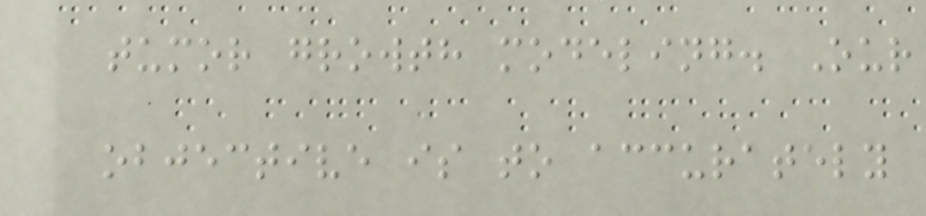tumor growth modeling. Our
objective is to accurately
